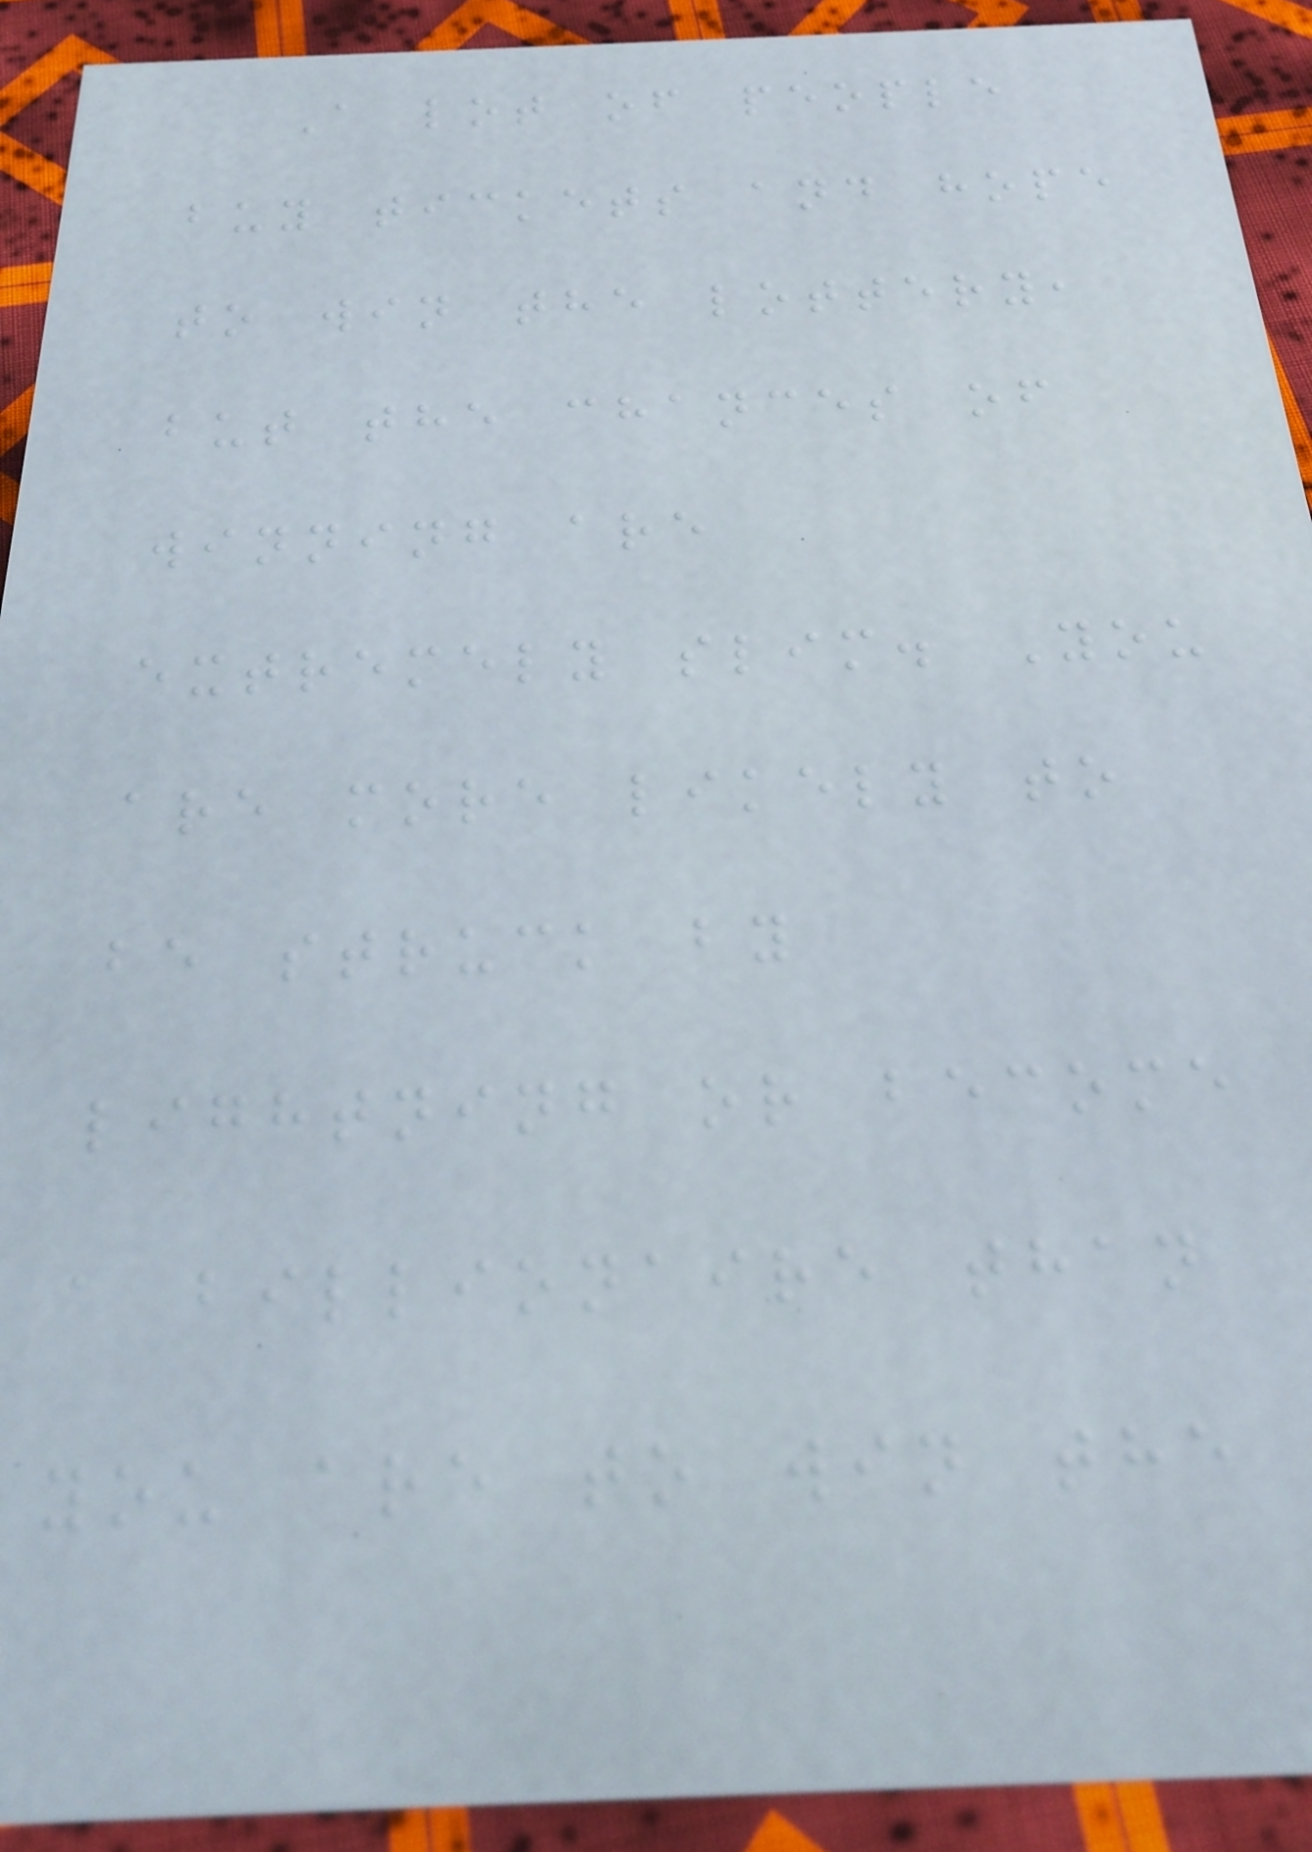A lot of people
buy tickets and hope
to win the lottery,
but the chances of
winning are
extremely slim. You
are more likely to
be struck by
lightning or become
a billionaire than
you are to win the
